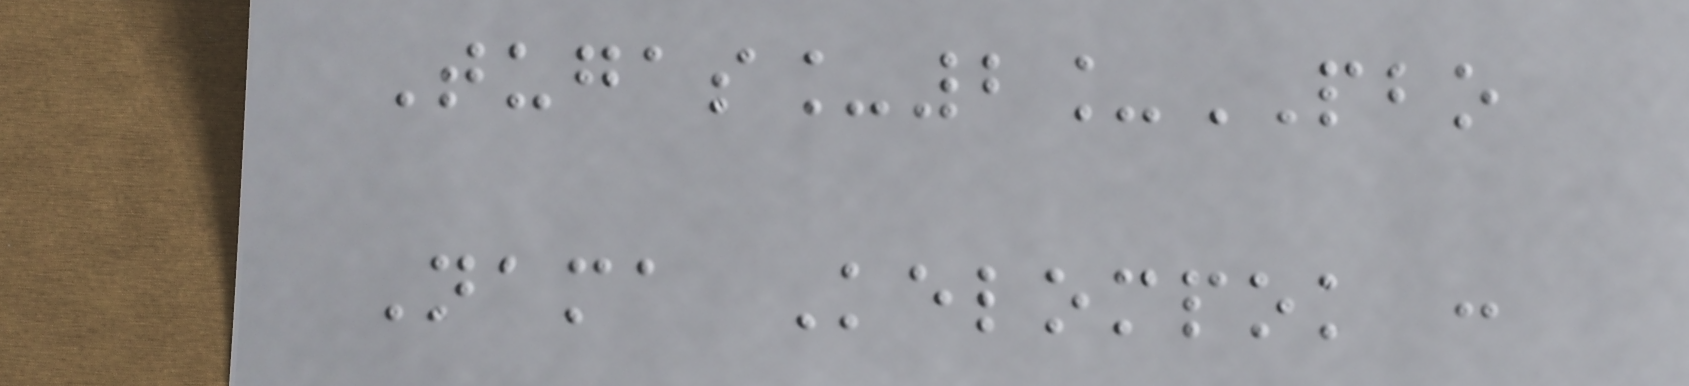Tugas_2_PBO
Nama Kelompok :
